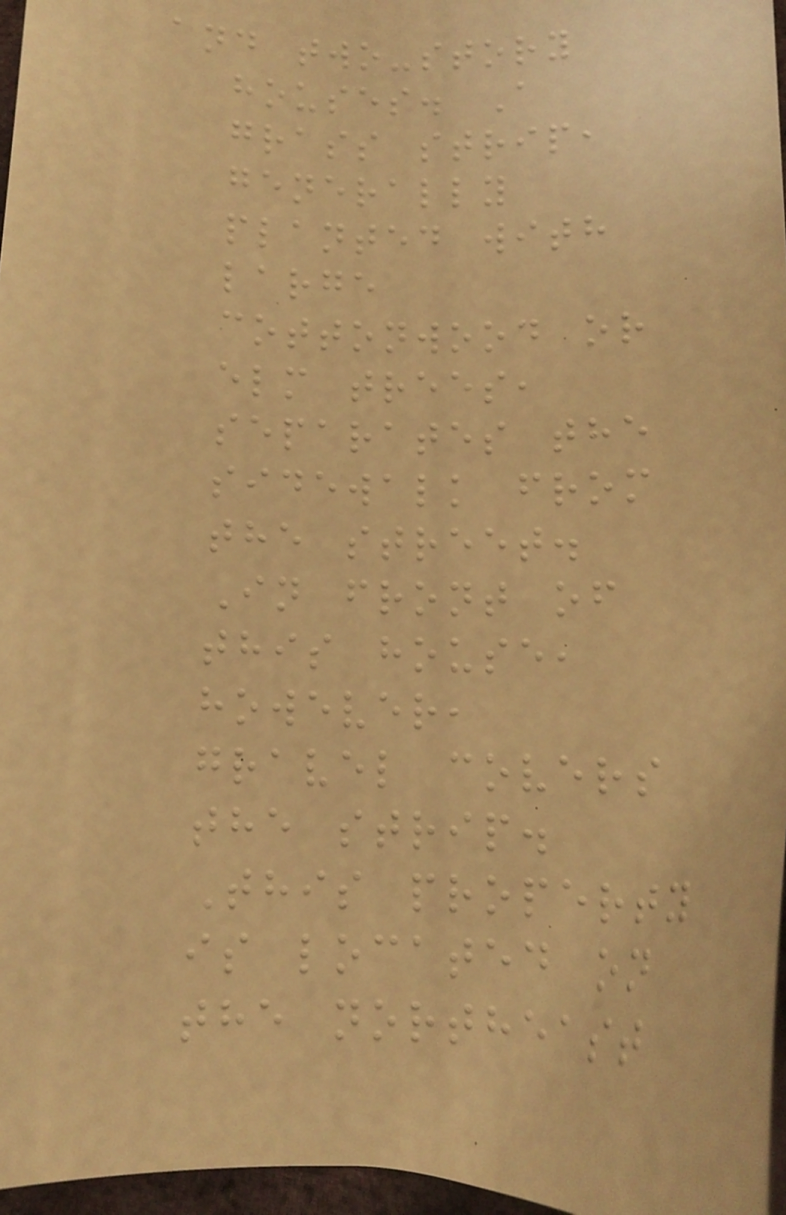and two-story
houses. A
grass strip,
generally
planted with
large
cottonwood or
elm trees,
separates the
sidewalk from
the street.
In front of
this house,
however,
gravel covers
the strip.
This property
is located on
the northeast
